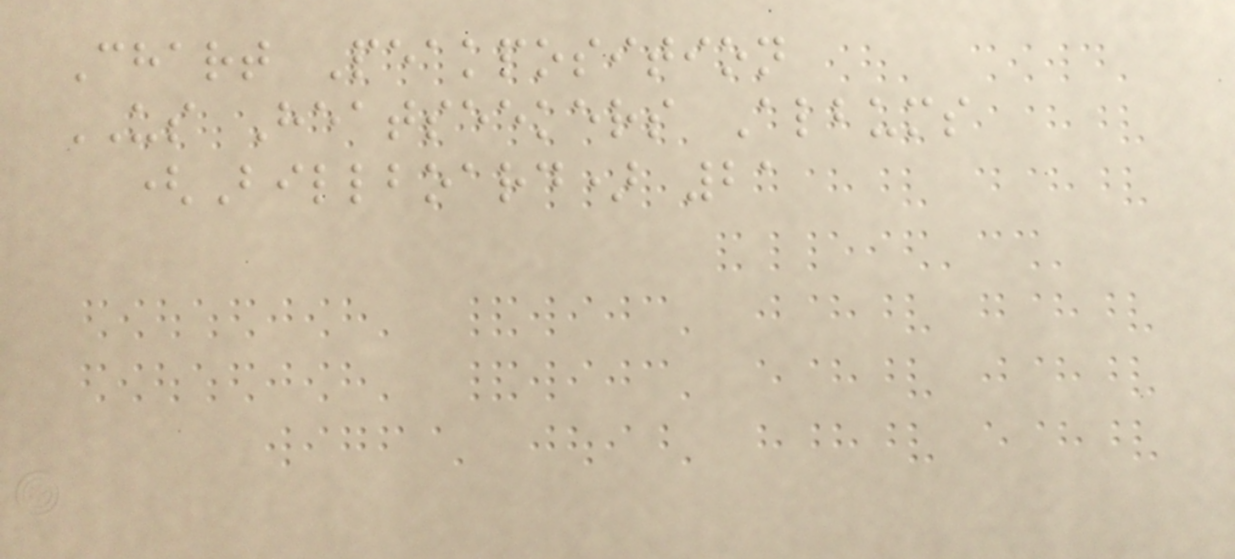Chart Peakposition
US Heatseekers Albums
(Billboard) 21
